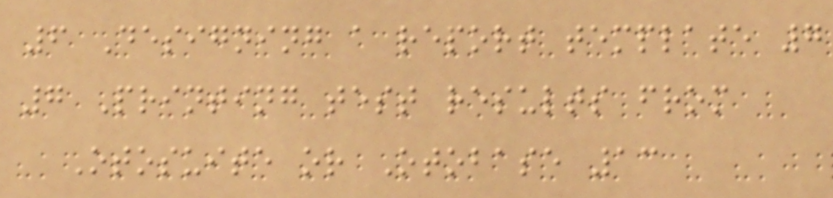6 Designing a report template 7
7 Printing test results from
Otosuite or Otobase 13
